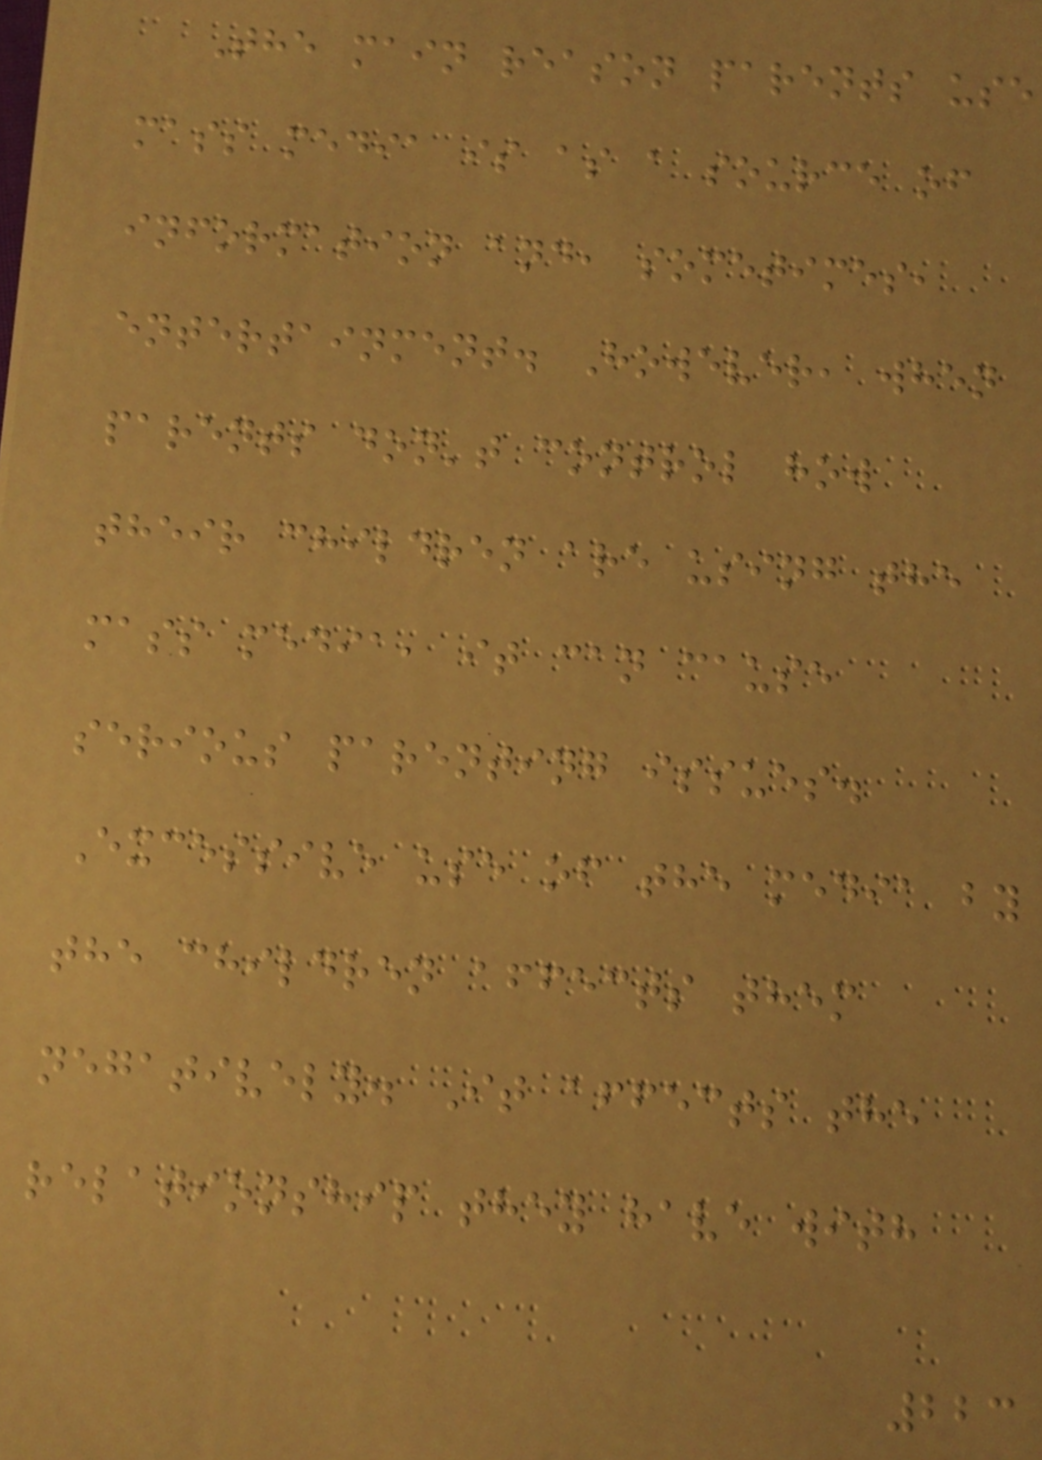The main reason parents use
mass media is as a source of
information and, sometimes,
entertainment. However, when
parents don't control how
their children are using the
mass media, it can cause
serious parenting issues.
Excessive use of the media by
the children affects them
negatively. It affects the
relationship they have with
223
